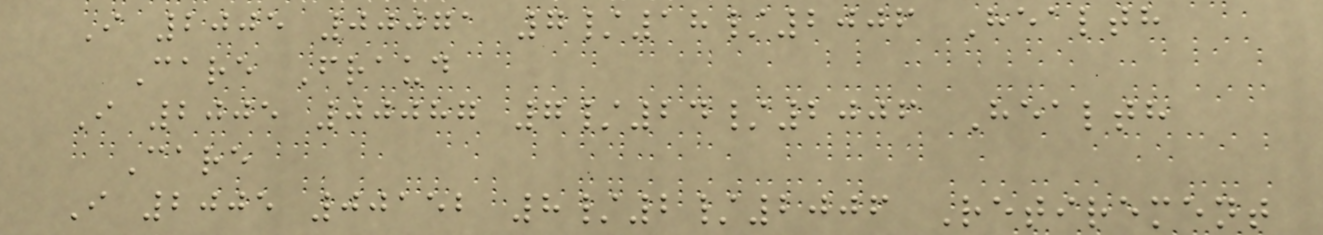I 2005 00071 7/18/2006 Health
Care Fraud
I 2005 00087 7/24/2006 Health
Care
I 2005 00152 8/2/2006 Retirement
